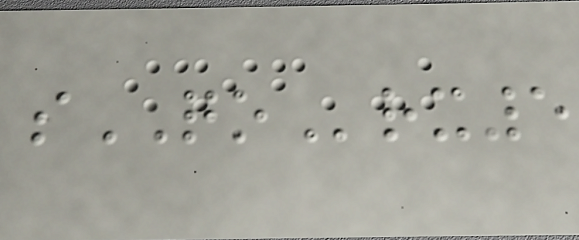sQOrx5
